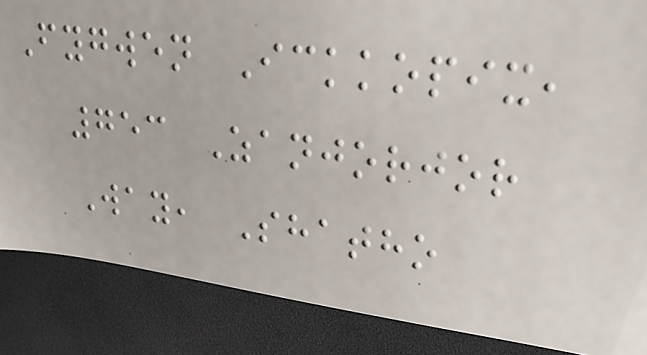Fygwen Ickkopix,
753 Zanjorjor
Way, Shatho
